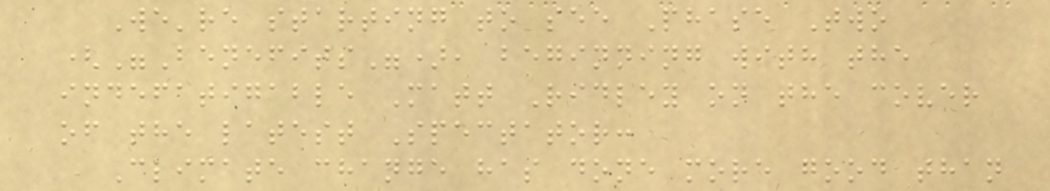We're starting to see Phase Two
("Benefits"), beginning with the
indefatigable Matt Ridley on the cover
of the latest Spectator:
Climate change has done more good than
